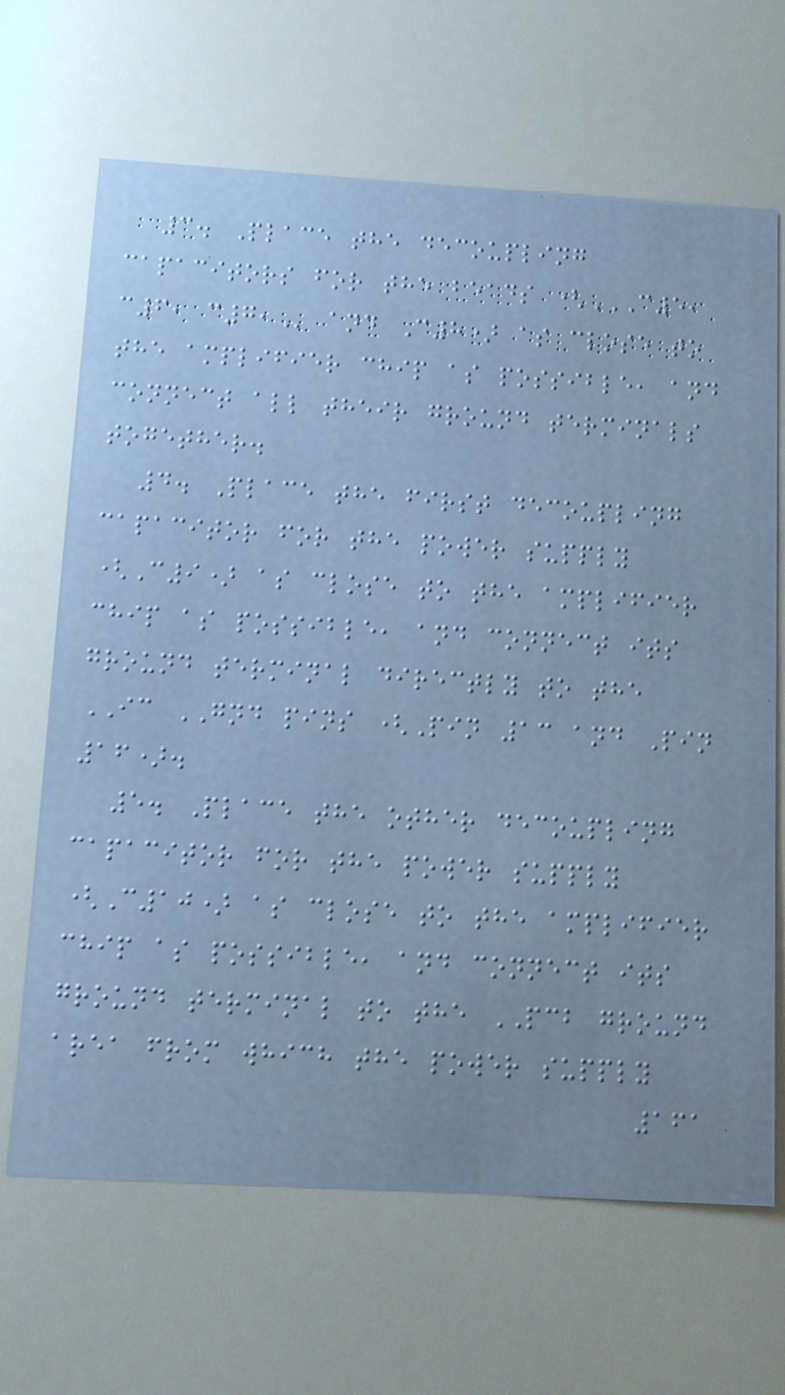3. Place the decoupling
capacitors for the beads (C5,
C6, C7, and C8) as close to
the amplifier chip as possible, and
connect all their ground terminals
together.
4. Place the first decoupling
capacitor for the power supply
(C9) as close to the amplifier
chip as possible, and connect its
ground terminal directly to the
IC GND pins (Pin 13 and Pin
16).
5. Place the other decoupling
capacitor for the power supply
(C10) as close to the amplifier
chip as possible, and connect its
ground terminal to the PCB ground
area from which the power supply
161
